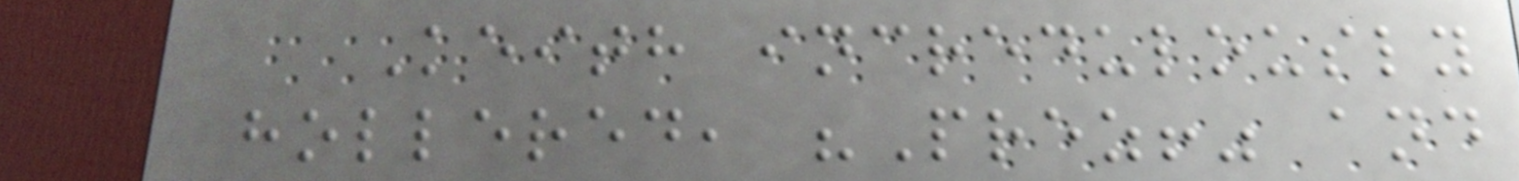Keith incredulously
hollered, "Prez!" and
